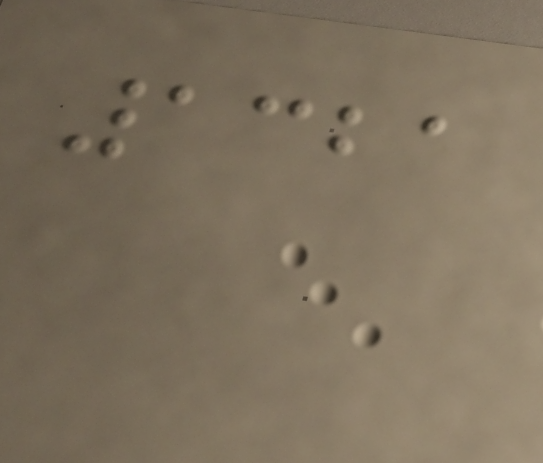1321
